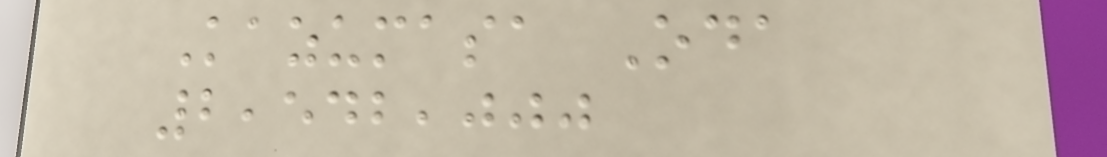Kazumasa Oda
2,542,000
